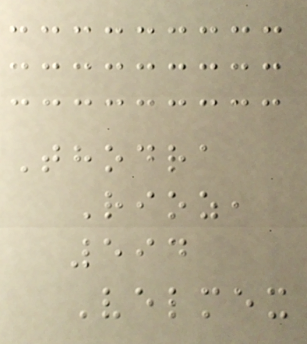Thodra
Rioz,
594
Velmex
